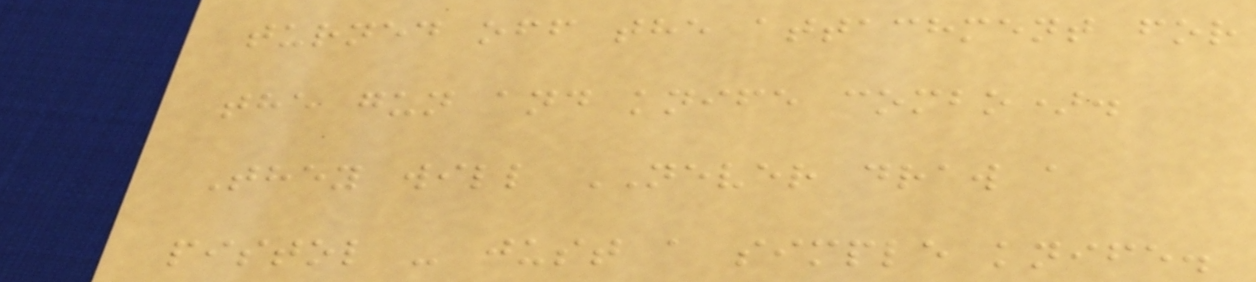turned off the attachment for
the gun and knife combo).
They will NEVER draw a
pistol - just a simple knife.
